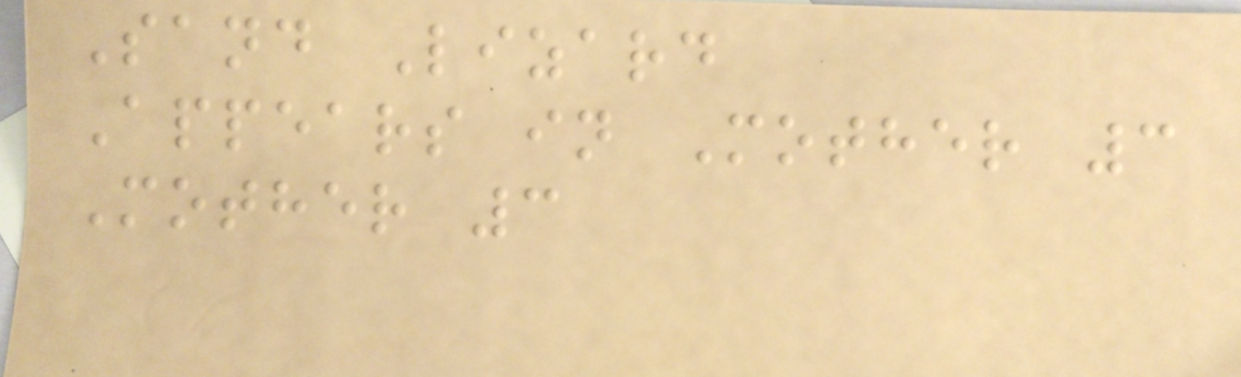Sand Lizard
Appears in Mother 3
Mother 3
